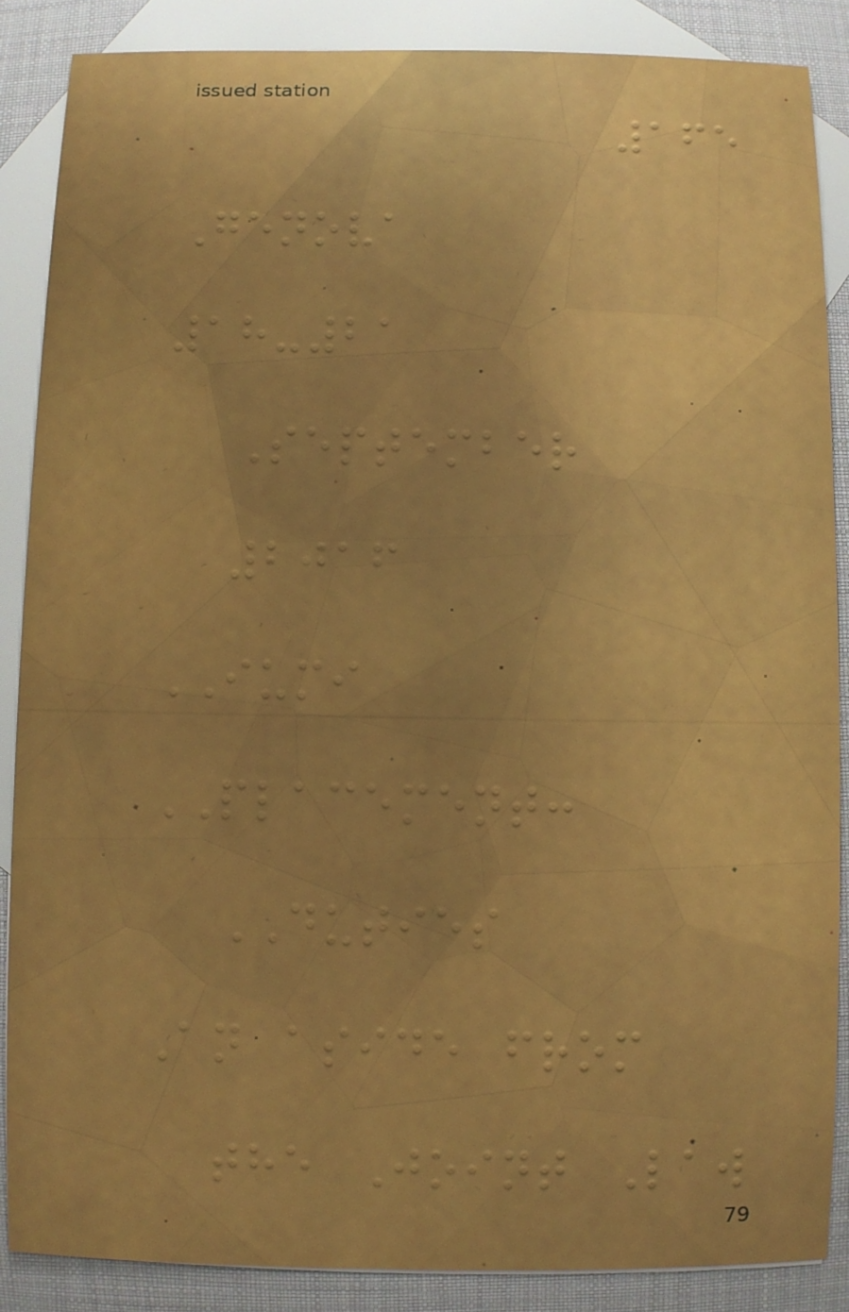165
Genova
18-21
September
2016
IUMI
PLACEMENT:
DUTIES
An aside from
the Joint Law
